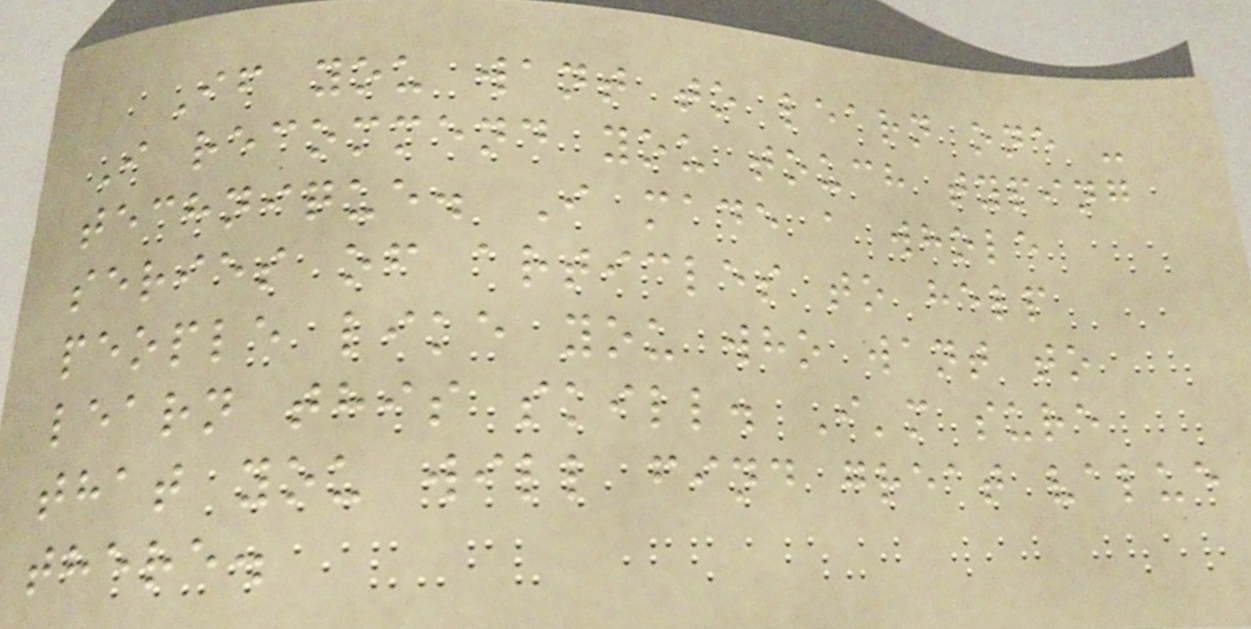If you want to learn one -
I recommend you touch typing
technique. I made a whole
series of articles to help
people like you who want to
learn this skill. I'm sure
that you will find great value
there.
